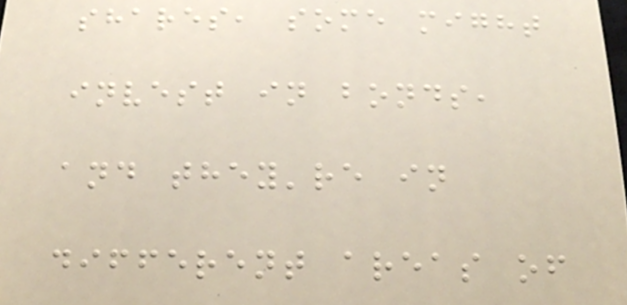shares, some might
invest in bonds,
and they're in
different areas of
